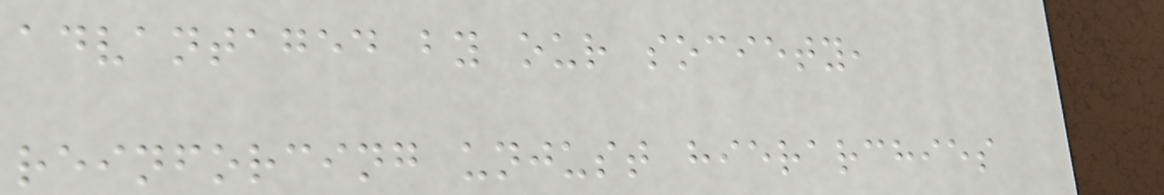advantaged by our society,
reinforcing unjust hierarchies
